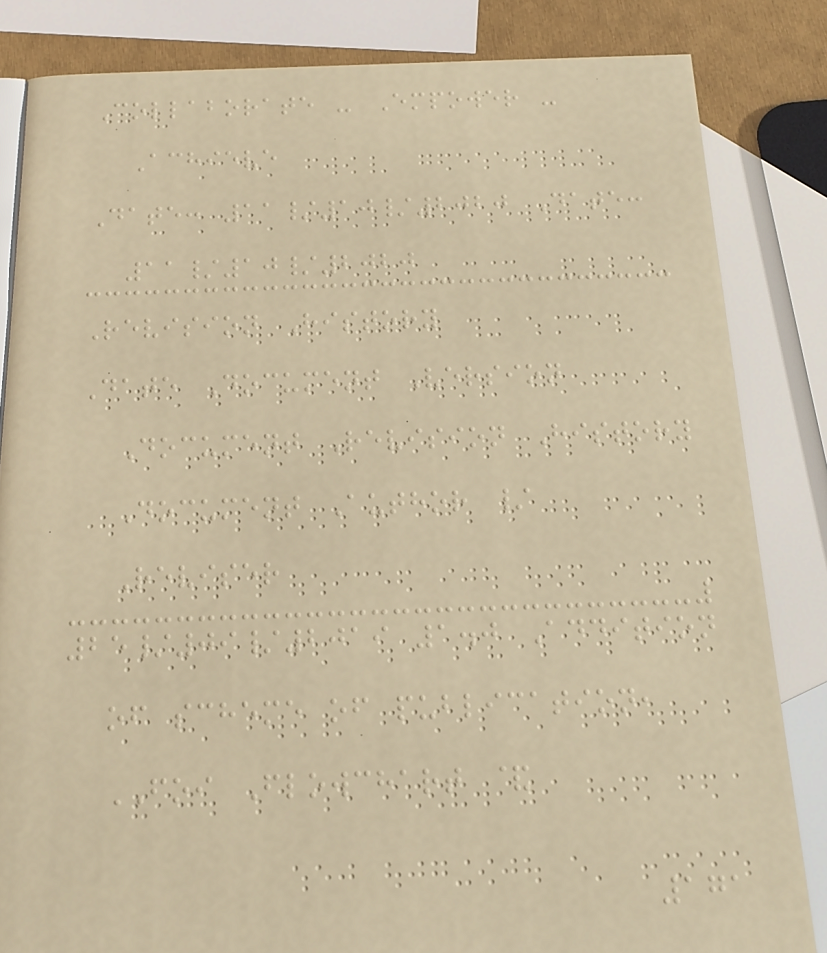Collaborate - Empower -
Achieve
Date: 11/10/2020 Date:
11/10/2020
Revision History
Date Document Version
Document Revision History
Document Author /
Reviser
25/09/2019 1.0 Addition
of scheme of publication,
FOI Flowchart &
171
